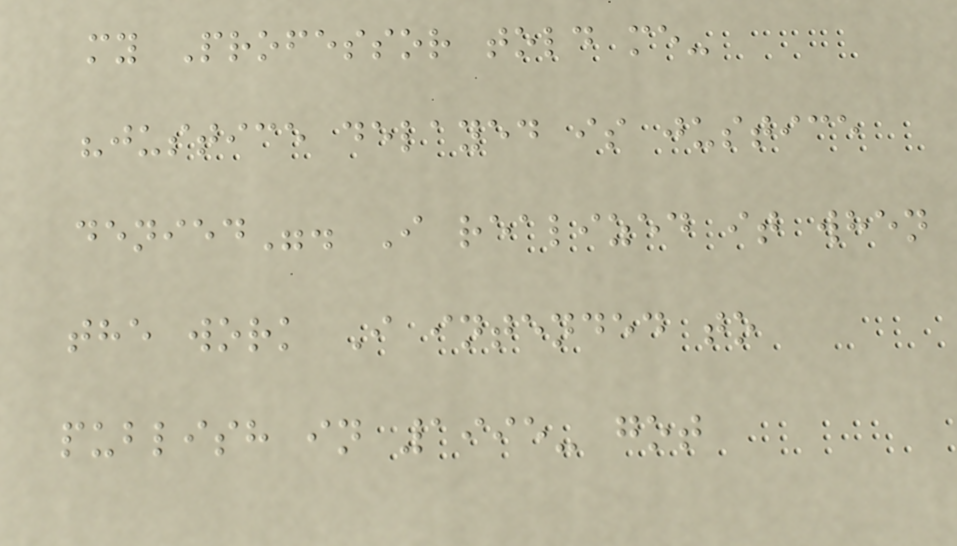my Professor told me-
"justice delayed is justice
denied". I realized it when
the work I intended to
publish in 1995- got
